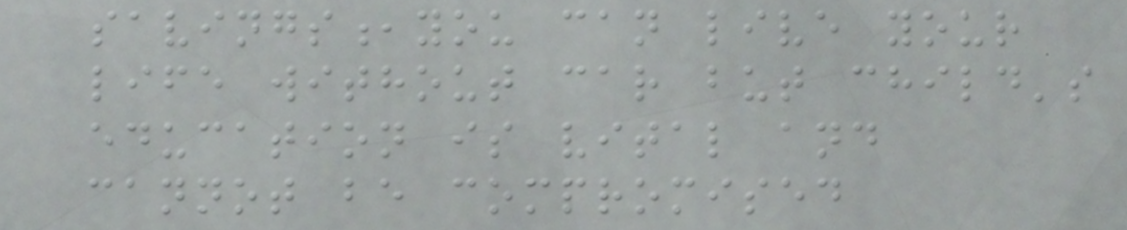savings,you can live your
life without car but child's
education is vital and
cannot be compromised
